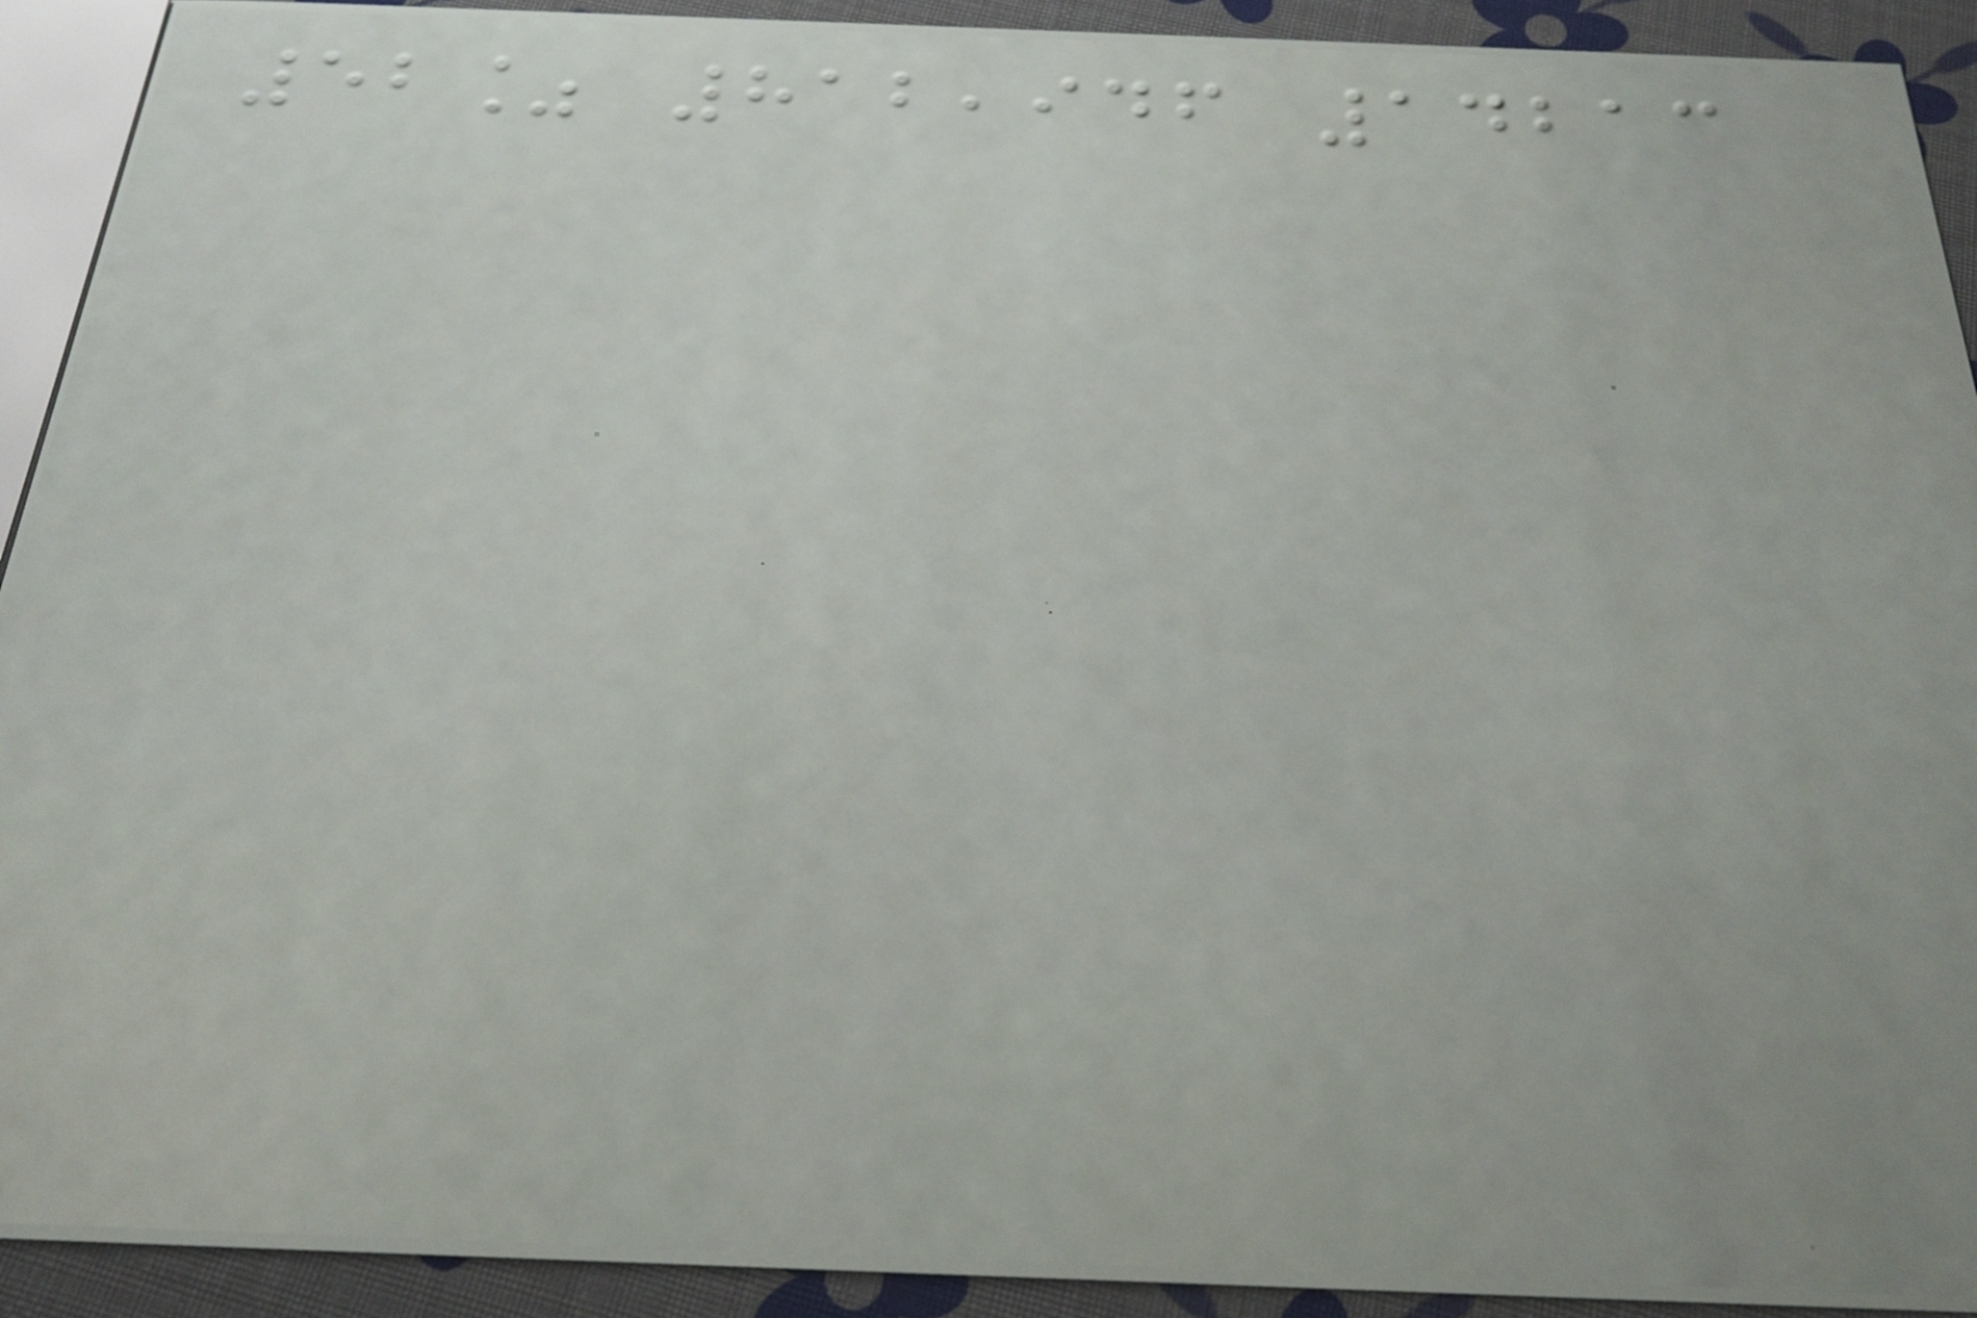52% 812,946 14213
